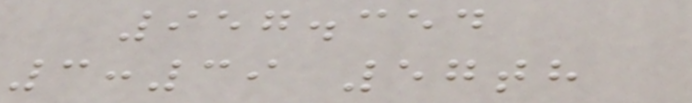957.354
3:39 57th
